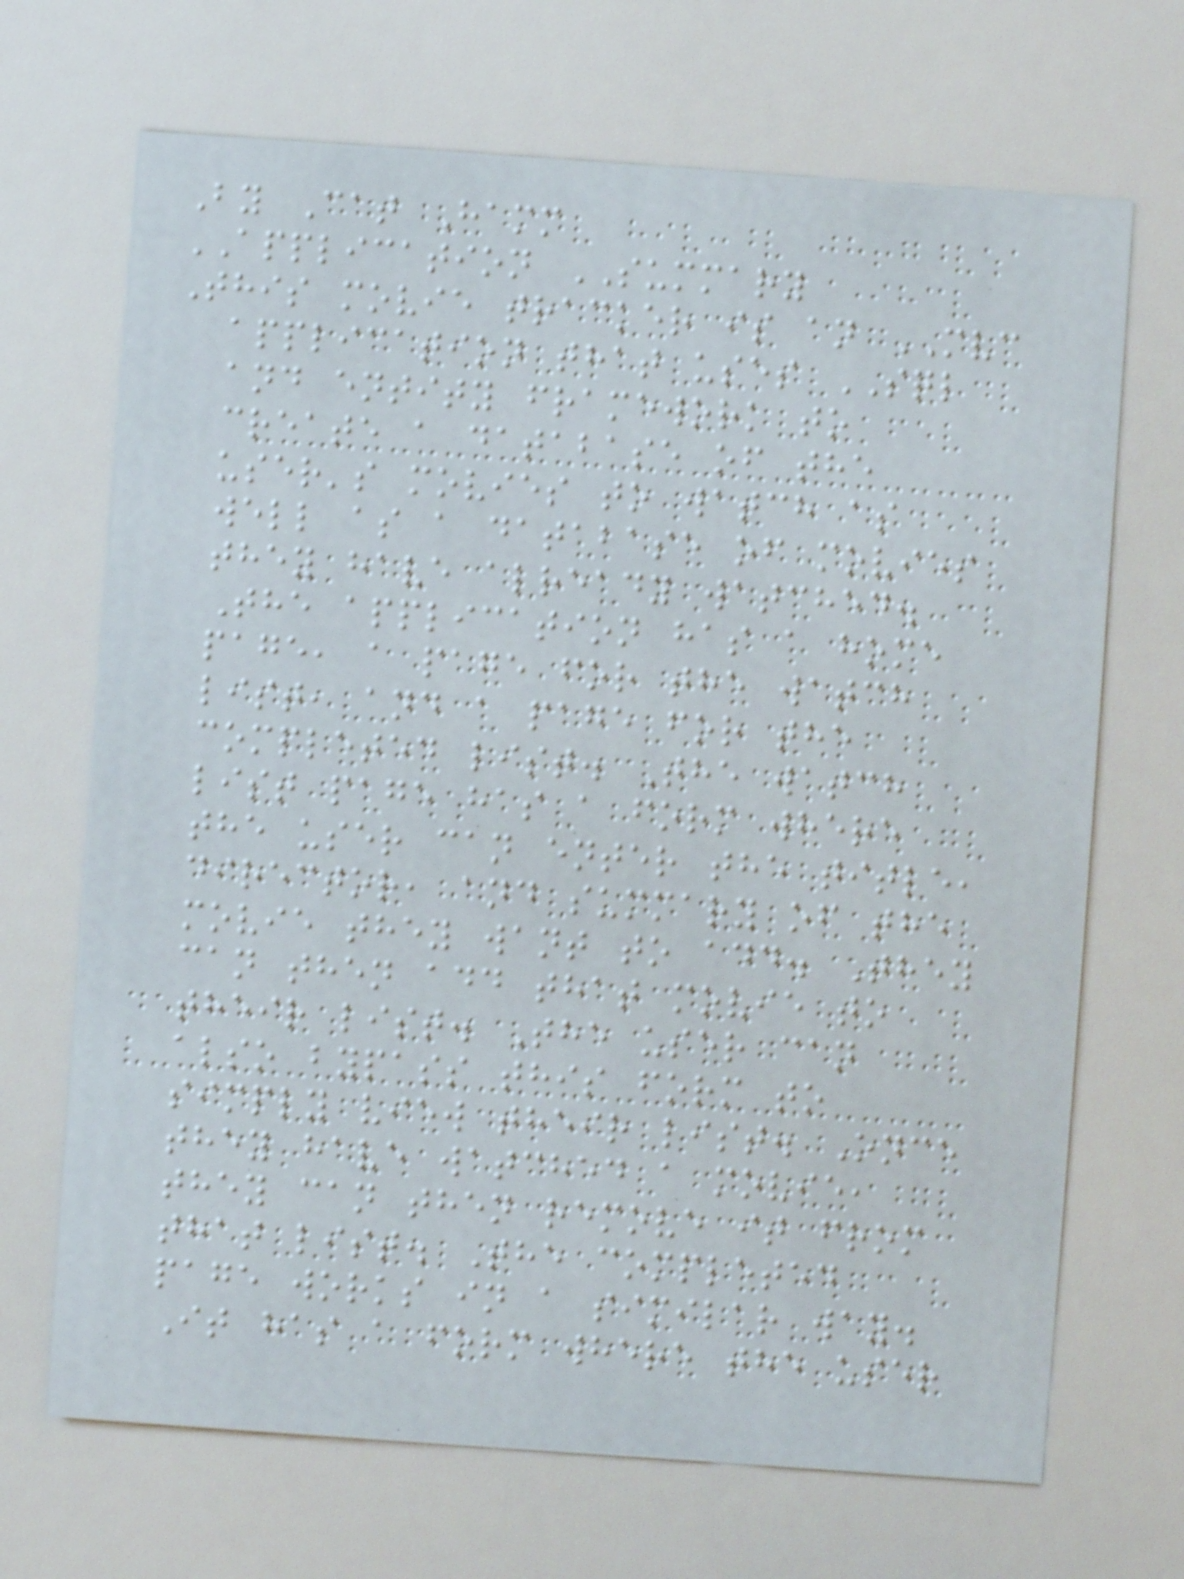By Cat Hamm
APPLICATION SUMMARY
This movie tracker is an MVC
application that uses SQL
and entity framework to
create a database of the
user's movies to watch as
well as a database of movies
they have already watched.
The application has a home
page, a page for the watch
list, and a page for the
completed list. The watch
list page has a form where
the user can enter the title,
director, and summary of the
movie they want to add. They
can then add that movie to
their list. The user can
also bypass this form to
simply view their list. Once
they have watched a movie,
they can then remove it from
that list. The completed
page works in a similar way.
It has a form where the user
